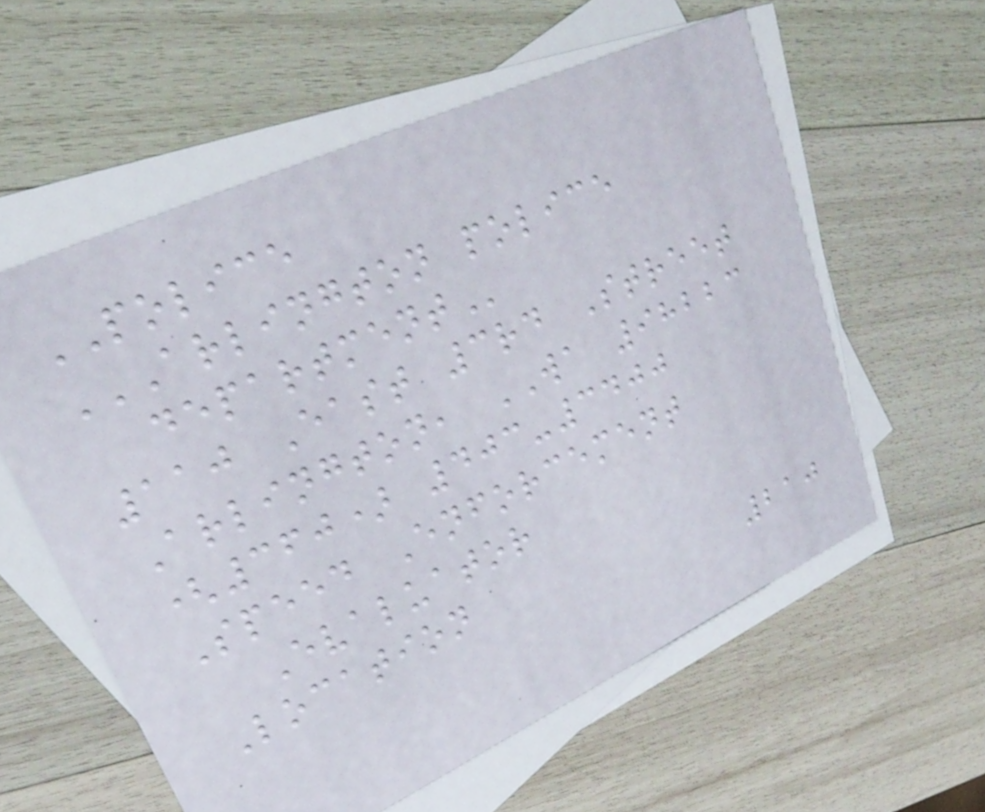POLICE
ARLINGTON POLICE
DEPARTMENT
110 East 3rd Street
Arlington, WA 98223
(360) 403-3400
Speed Enforcement
Evaluator
Location
210
